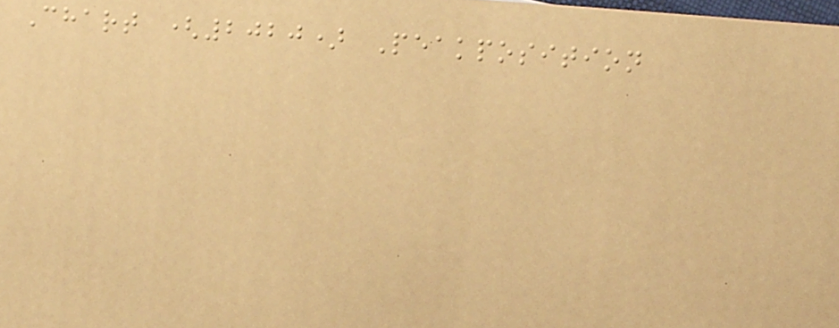Chart (2020) Peakposition
